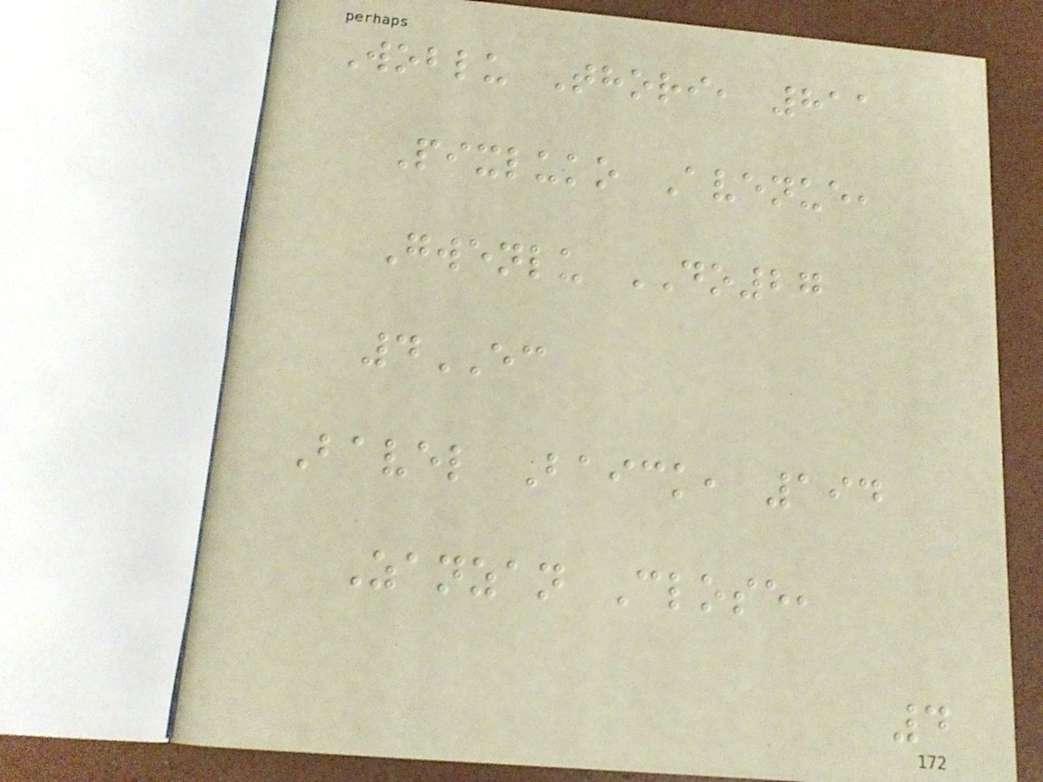Woblu Thori, 811
Pixluko Avenue,
Gwenlu DO27
4EC
Bavel Baick, 194
Zanzan Close,
4
